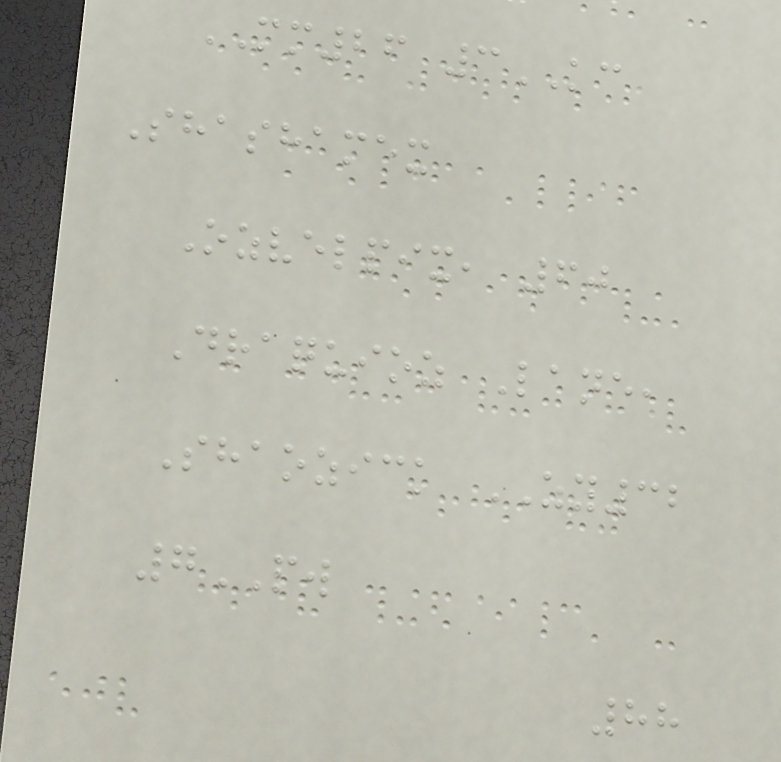MM26 3KC
Shashamex
Ozvelpix, 60
Draquioz Lane,
Shaozick ZY32
7PW
88
